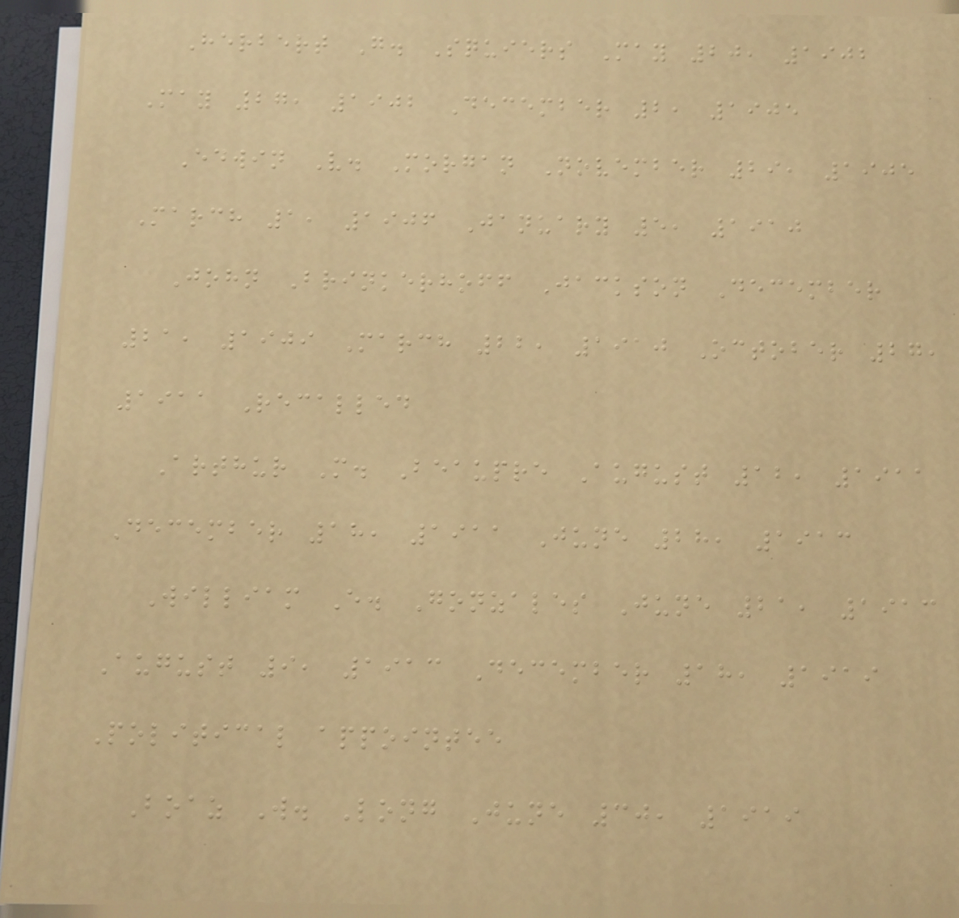Herbert G. Squiers May 20, 1902
May 27, 1902 December 2, 1905
Edwin V. Morgan November 29, 1905
March 1, 1906 January 5, 1910
John Brinkerhoff Jackson December
21, 1909 March 22, 1910 October 27,
1911 Recalled
Arthur M. Beaupre August 12, 1911
December 18, 1911 June 28, 1913
William E. Gonzales June 21, 1913
August 9, 1913 December 18, 1919
Political appointee
Boaz W. Long June 30, 1919
